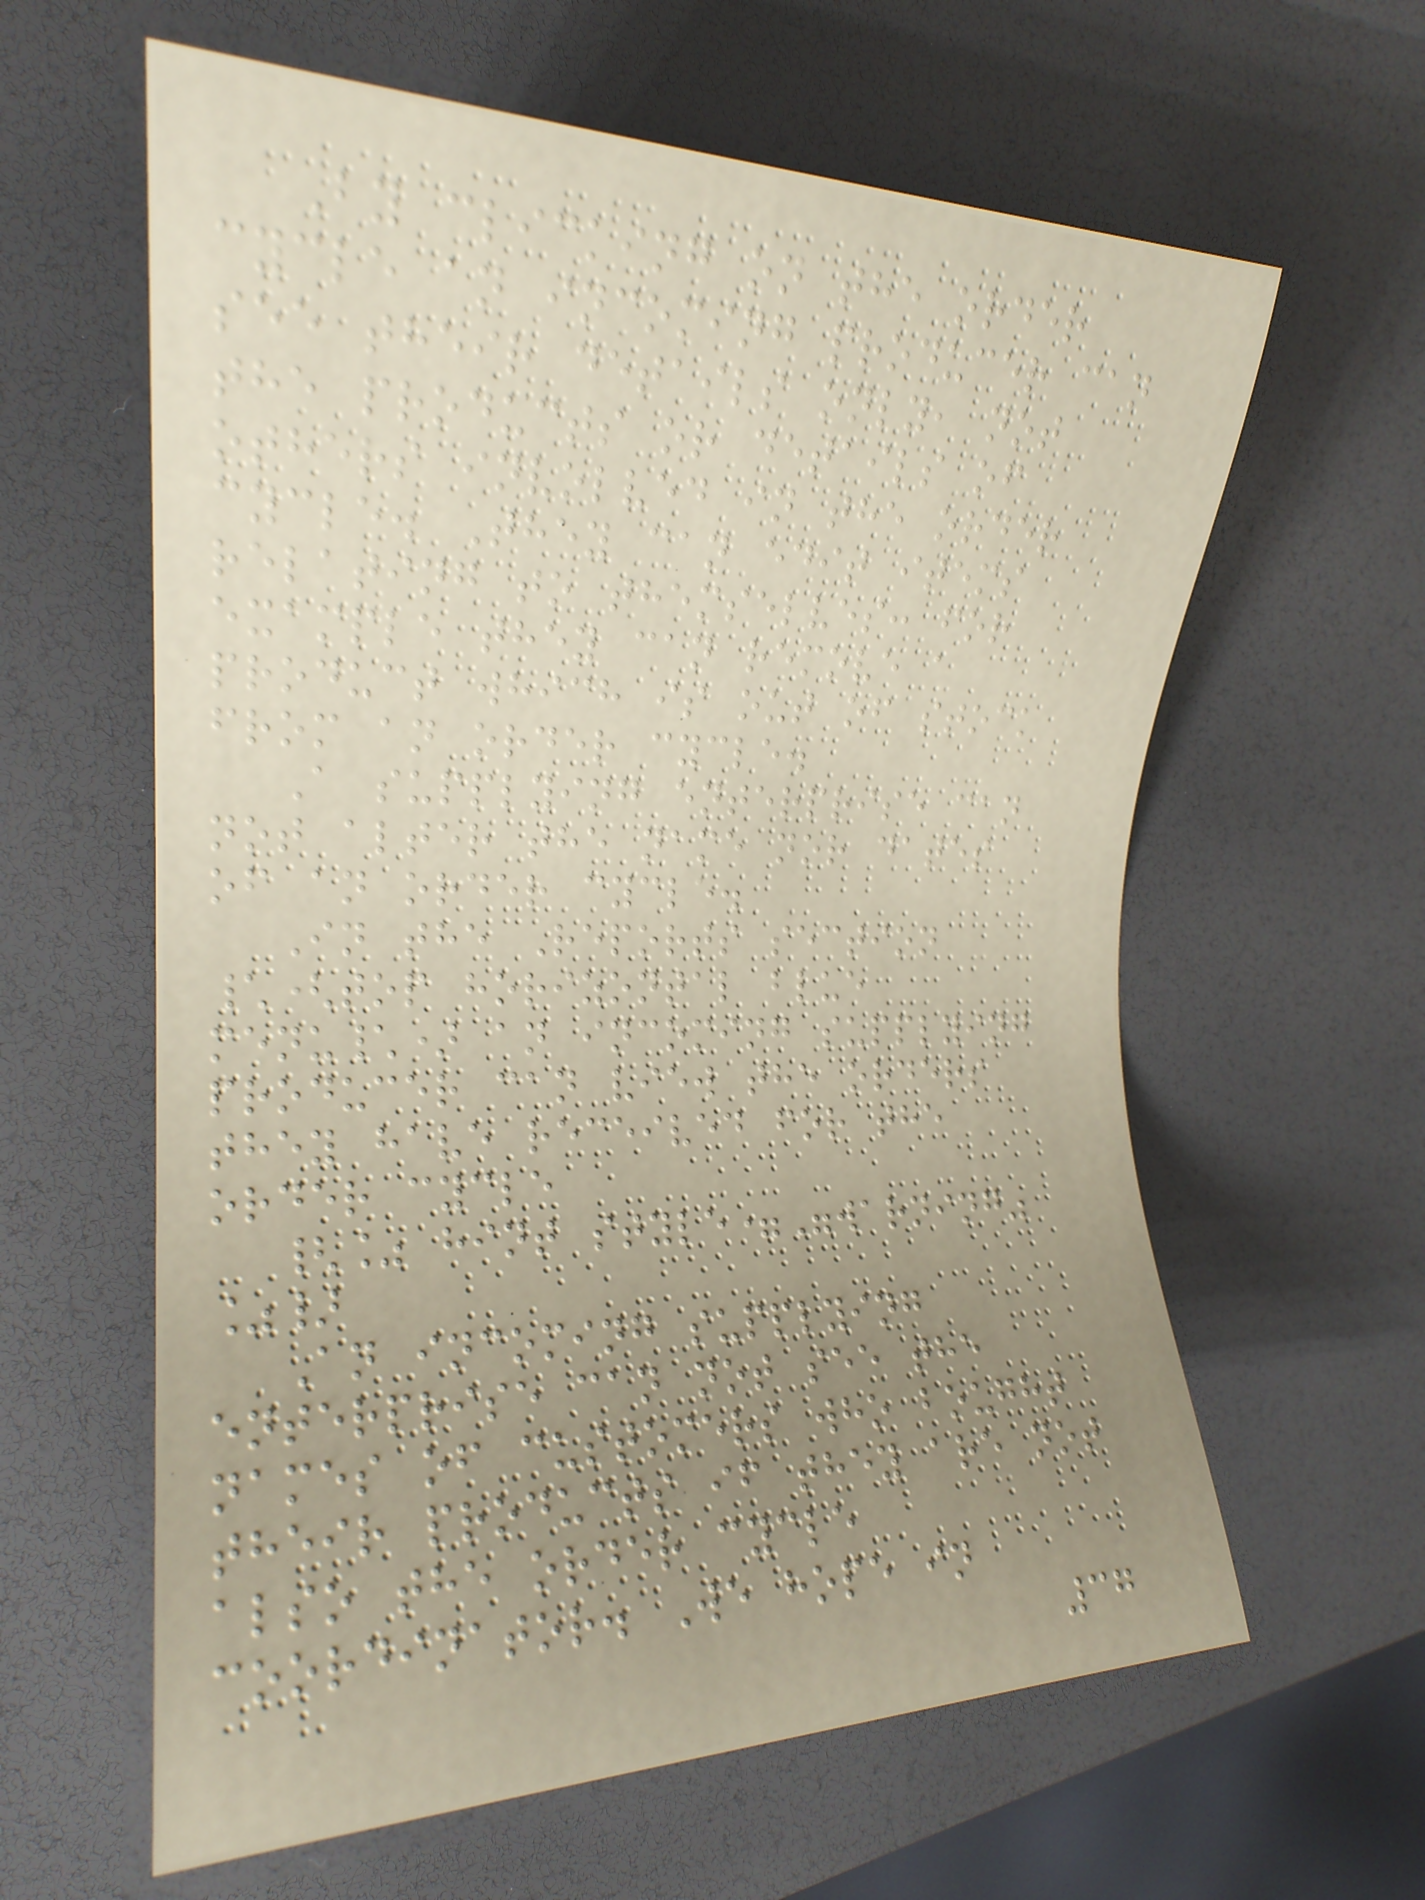By clicking on the order
cycle an incoming producer can
see their details only, not
the products or details of
others involved in the order
cycle. They can edit items
relating to themselves: for
example they can remove a
product which is out of stock
from an order cycle.
A supplying enterprise can
not alter the name nor dates
of an order cycle.
In the Reports section
\(top horizontal blue
menu\) an incoming supplying
producer can view the orders
they have received for the
order cycle
{% hint style="warning"
%}
An incoming supplying
enterprise can not see the
names of customers who bought
their products if they are not
also the order cycle
coordinator. We hope in
37
